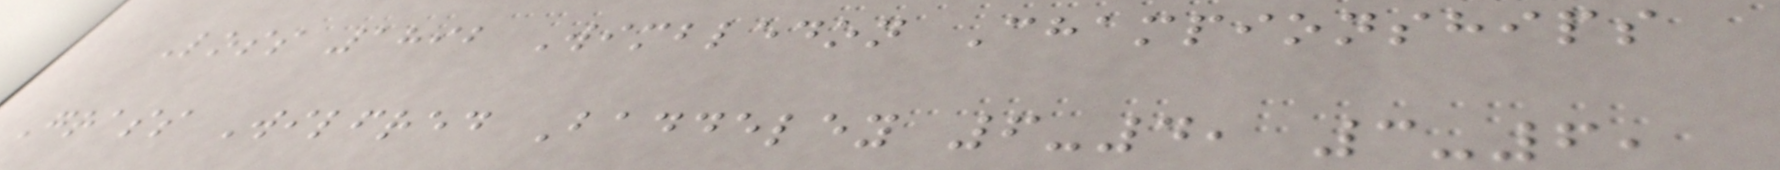Loss 1892 Wimbledon Championships
Grass Wilfred Baddeley 6-4, 3-6,
